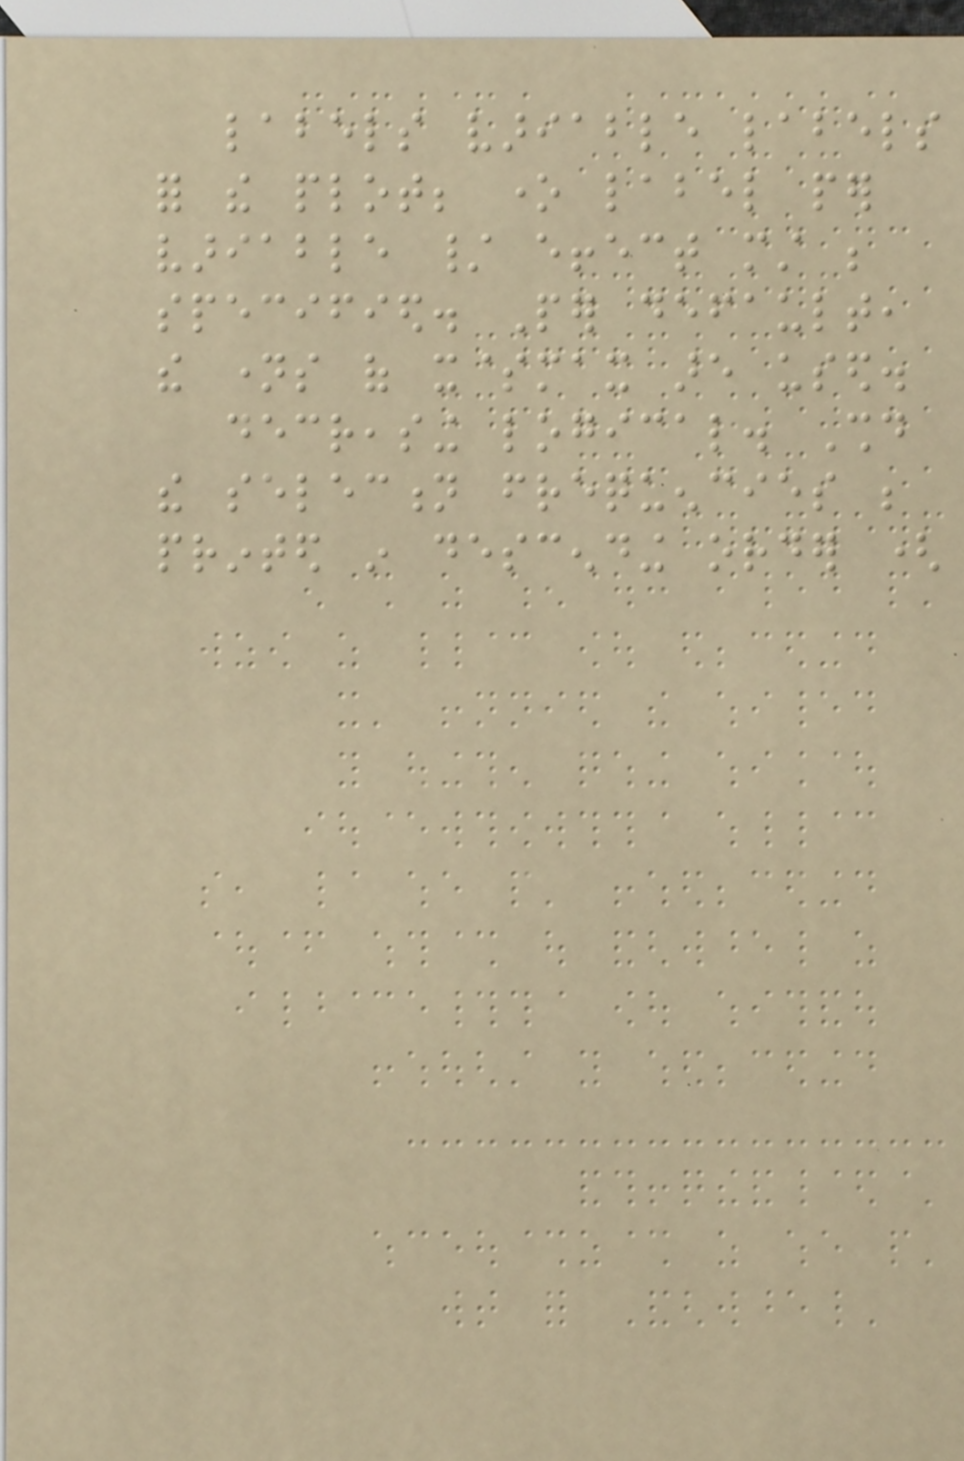labels variable labels
for the plot; one label per
variable / effect must be
specified. Per default,
the names of x$max are used.
decreasing logical. Should
the selection frequencies be
printed in descending order (
